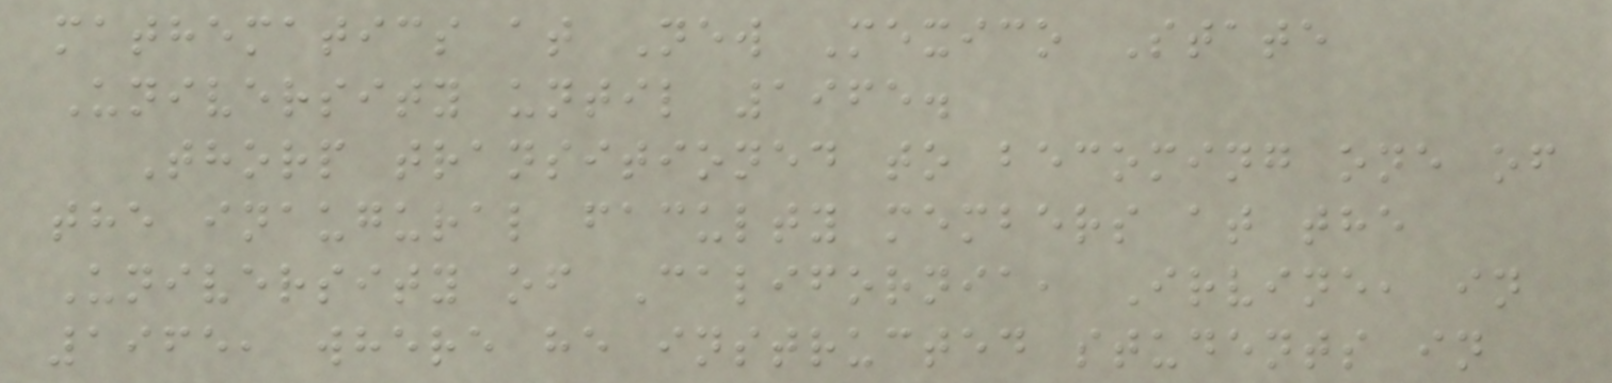mathematics at New Mexico State
University until 1965.
Thorp transitioned to becoming one of
the inaugural faculty members at the
University of California, Irvine, in
1965, where he instructed students in
